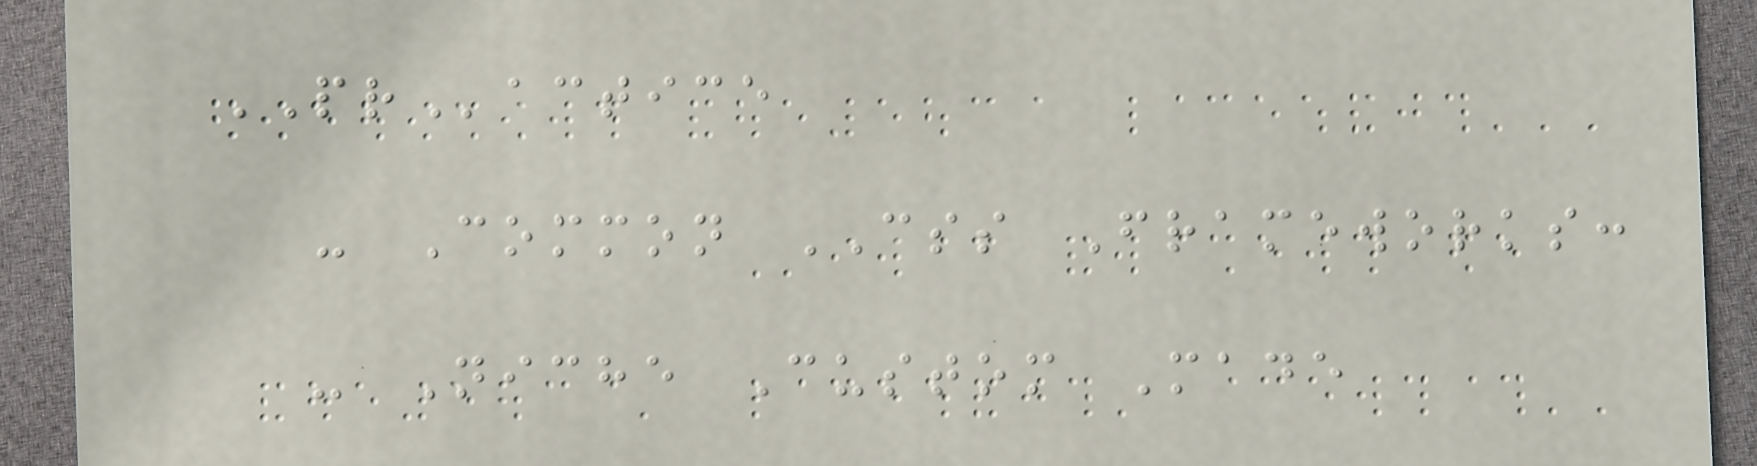PRactice
- Common CSS Frameworks:
- Niche Custom Made
